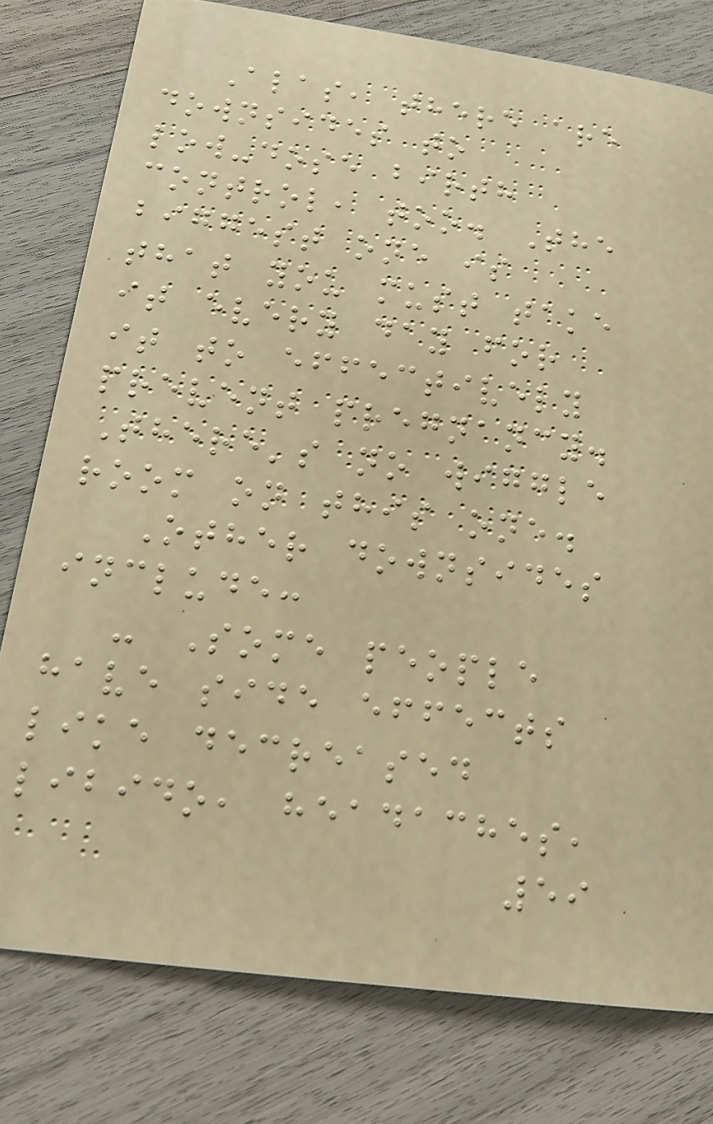Alas, there are
downsides to
low-dose birth
control, too. The
biggest one is
that you must take
it every day for
it to effectively
prevent pregnancy.
There's no wiggle
room on this one.
Other downsides
include:
- Some people
have side effects
like decreased
libido, headaches,
59
